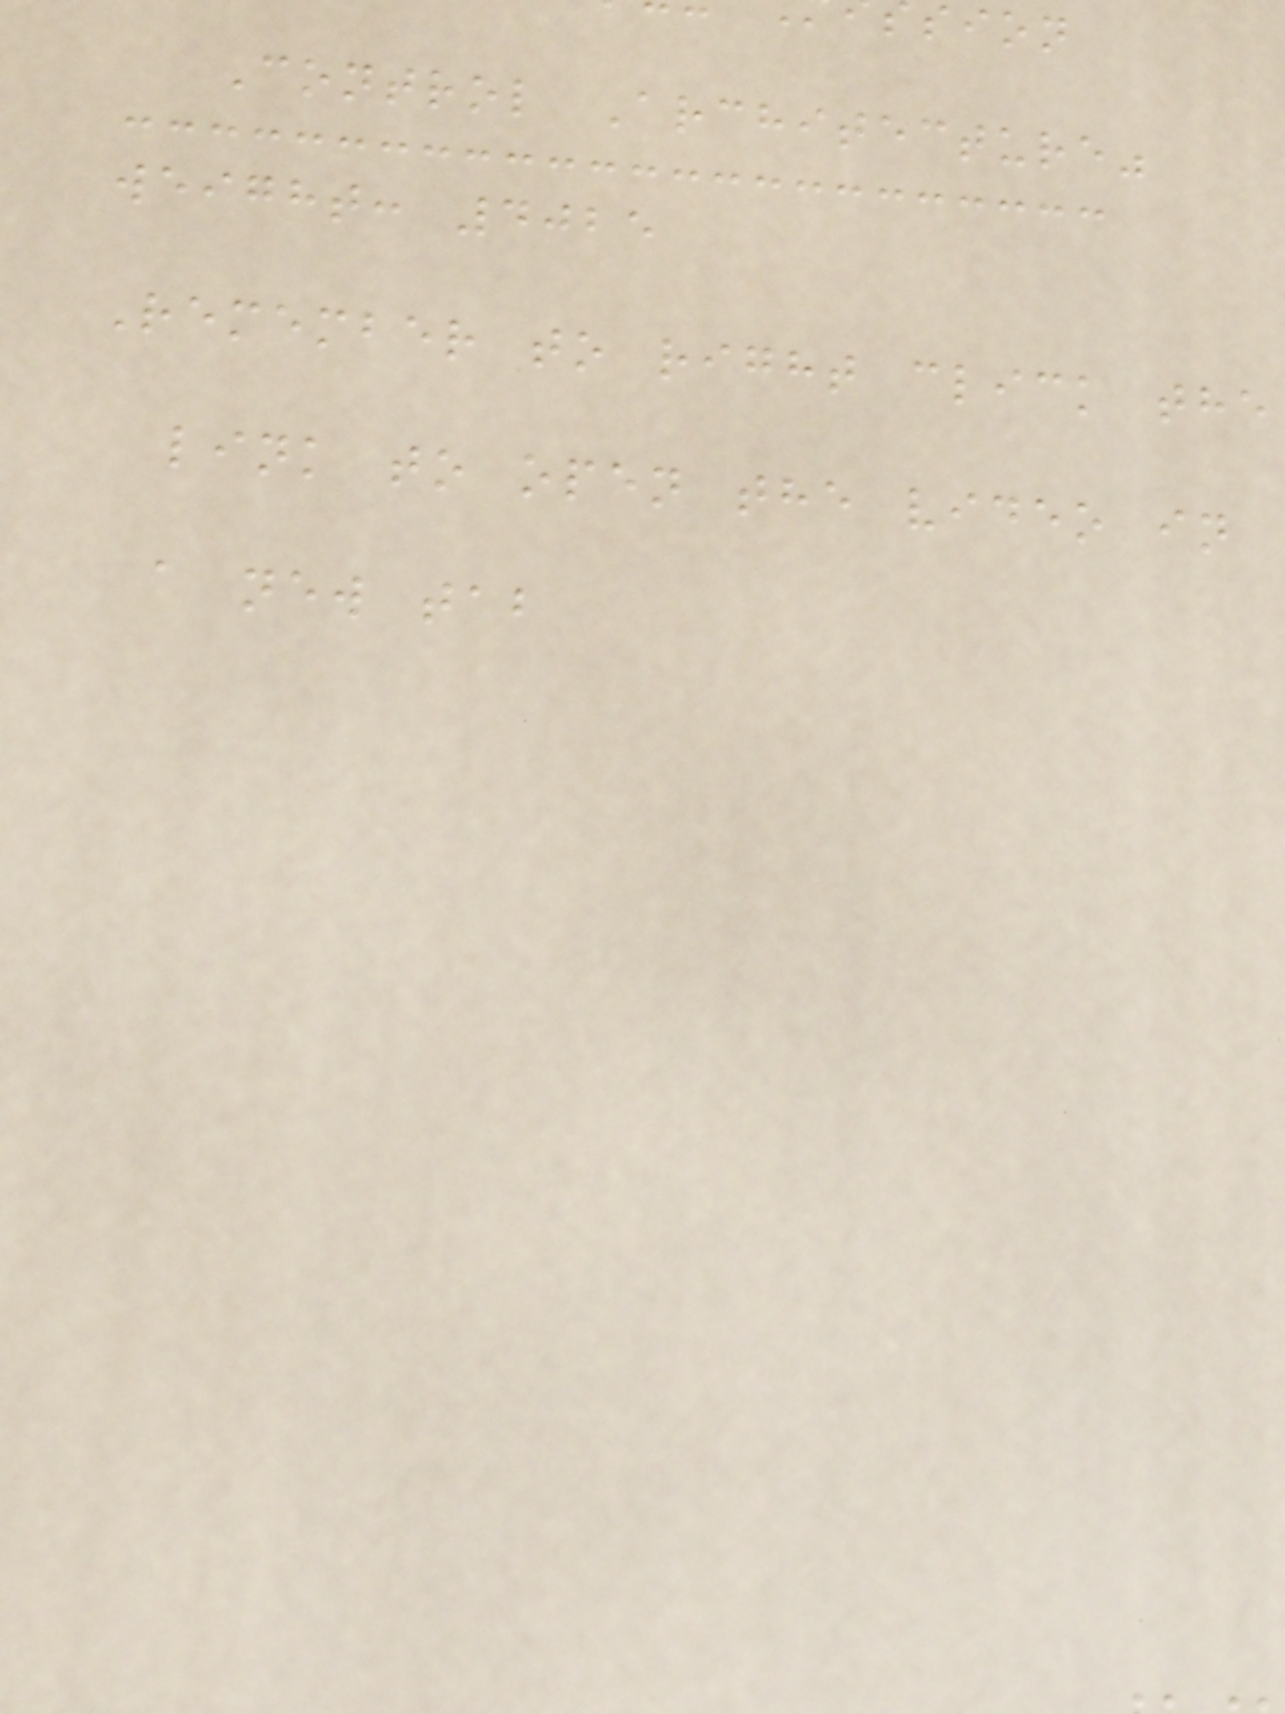Control Architecture"
weight: 4025
Remember to right click the
link to open the video in
a new tab
